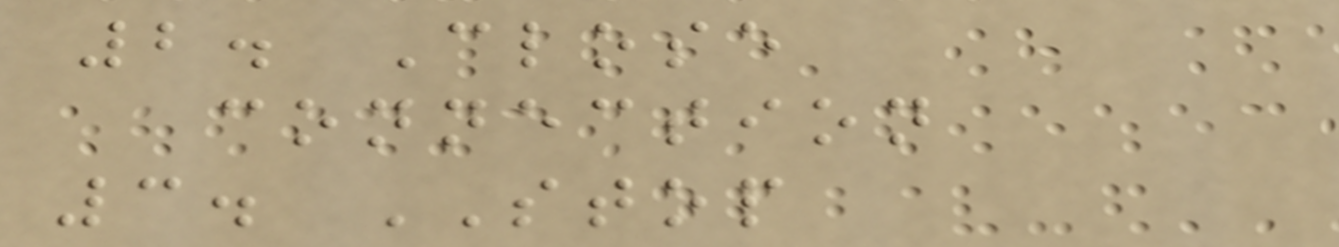2. Close
connection
3. STOP
